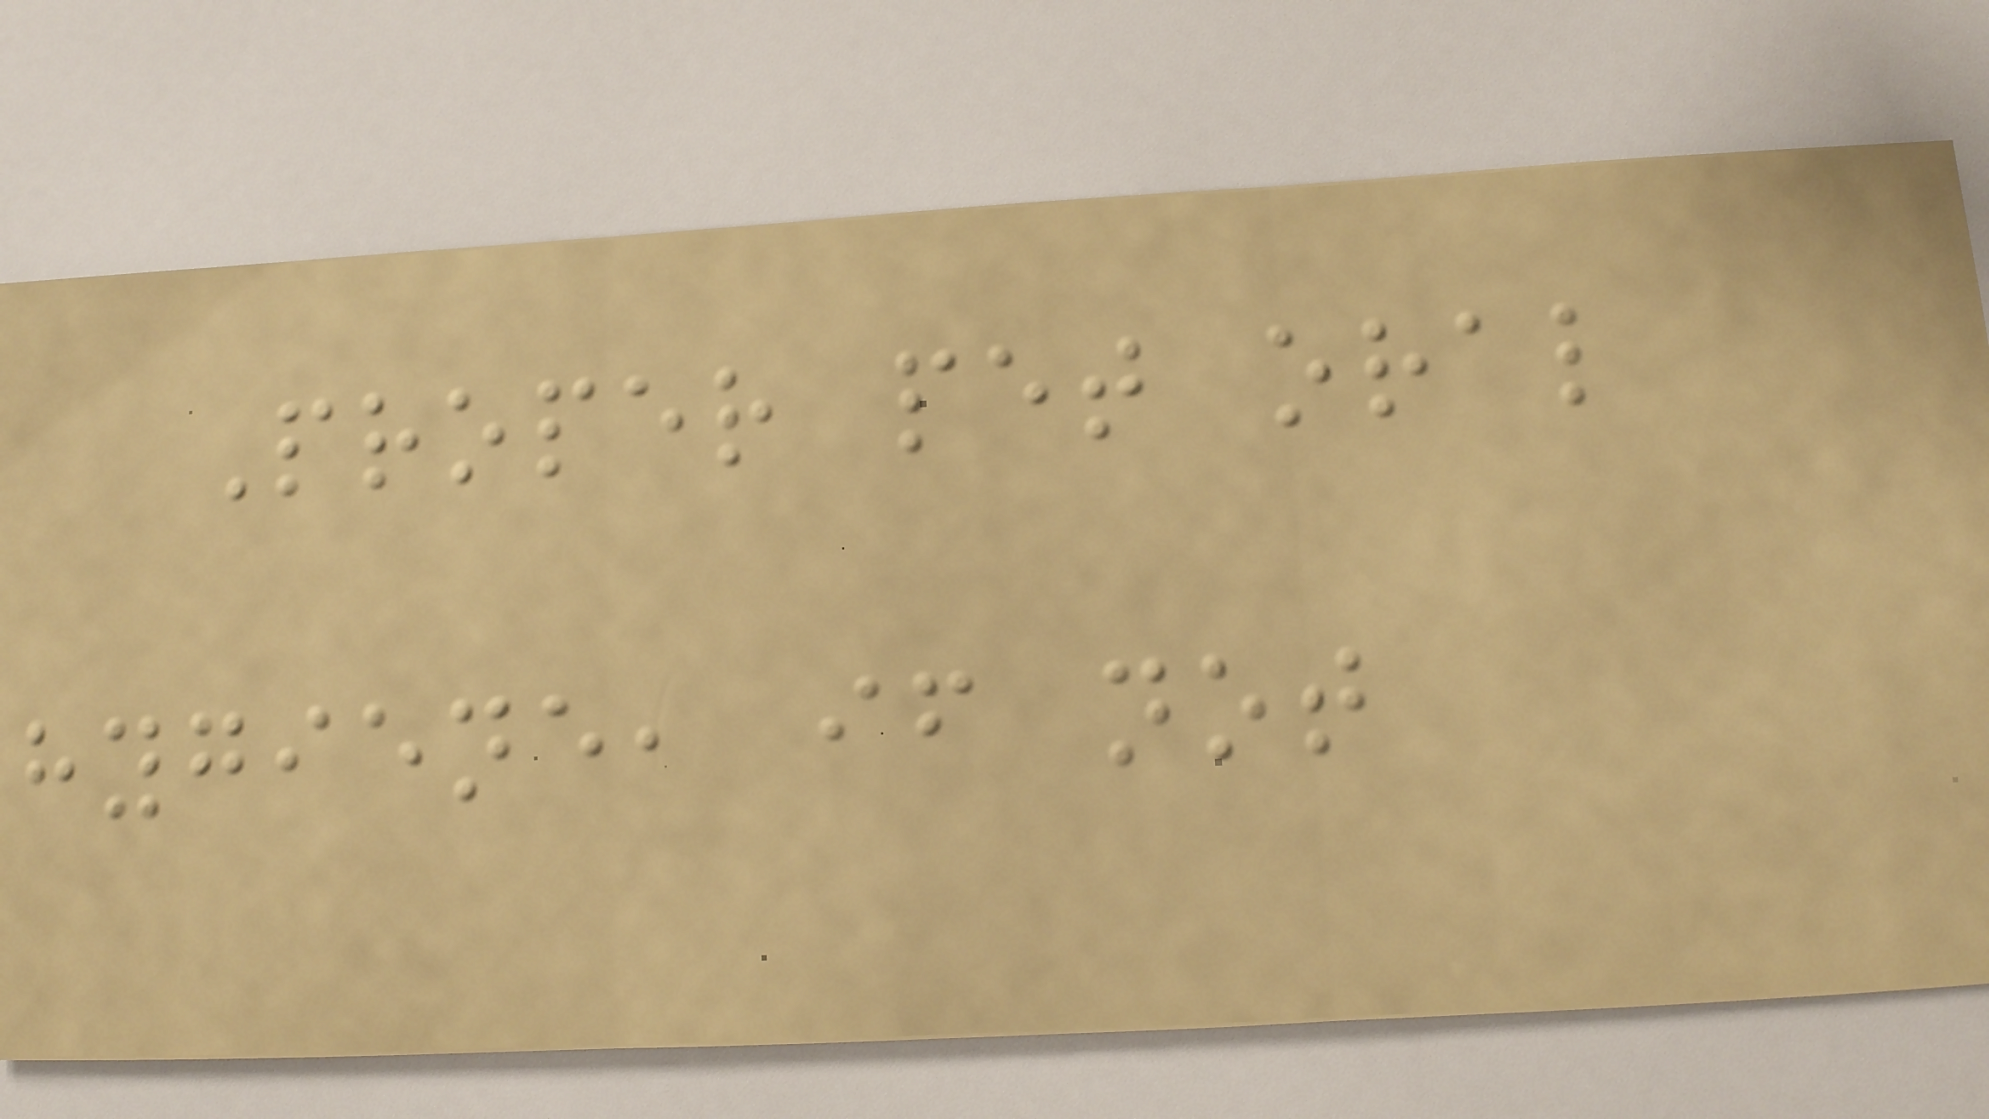Proper pet oral
hygiene, if not
